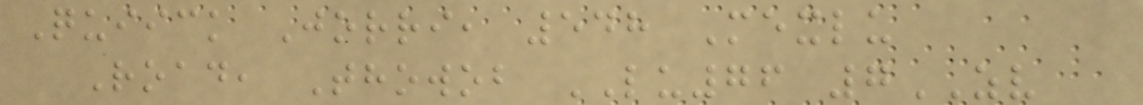Quiick Jorri, 548 Mexlu
Road, Thowob LU76 7ZV
